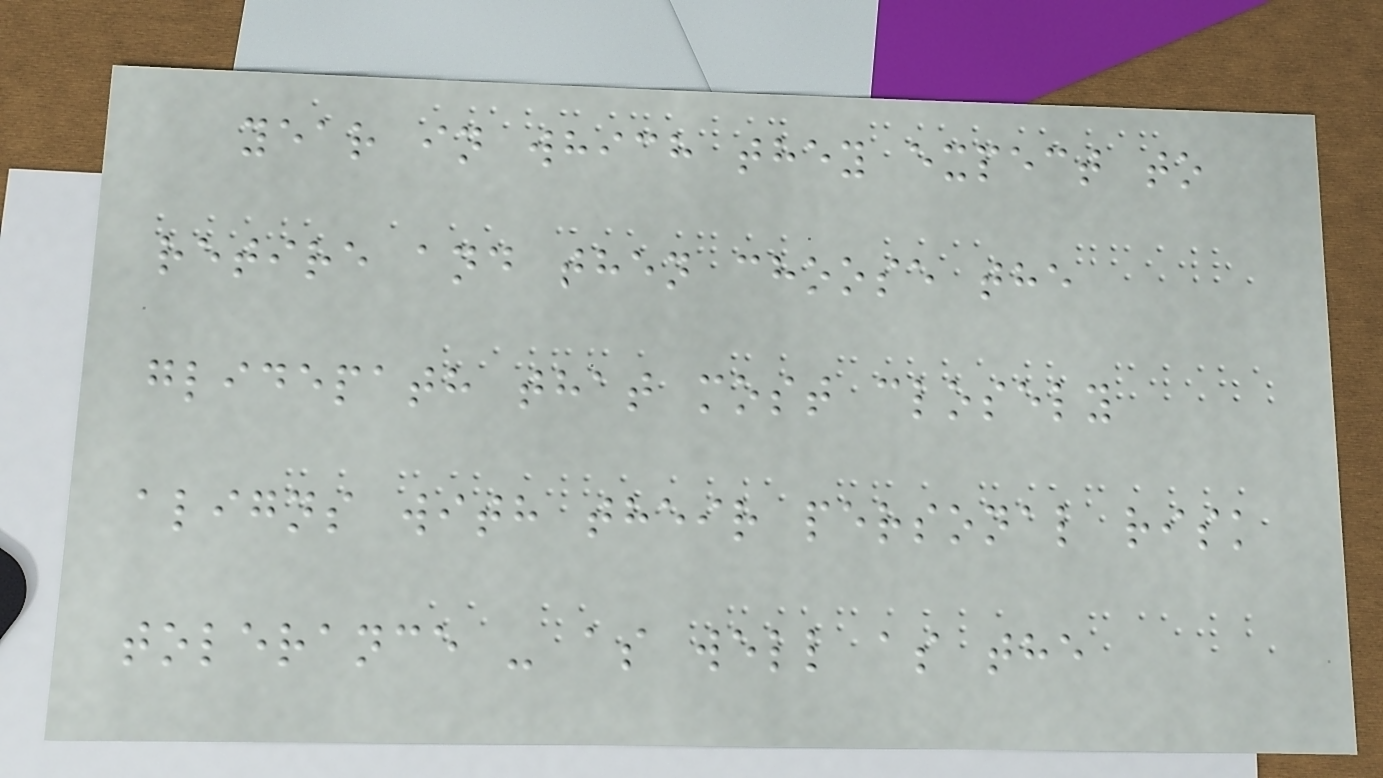year in which they expect to
retire and then choose the
glidepath that most closely
aligns with their personal risk
tolerance - as well as the
